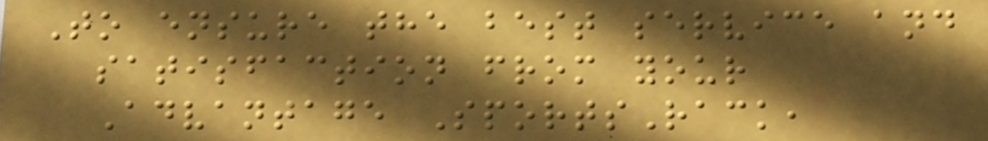To ensure the best service and
satisfaction from your
Advantage SportsRack,
